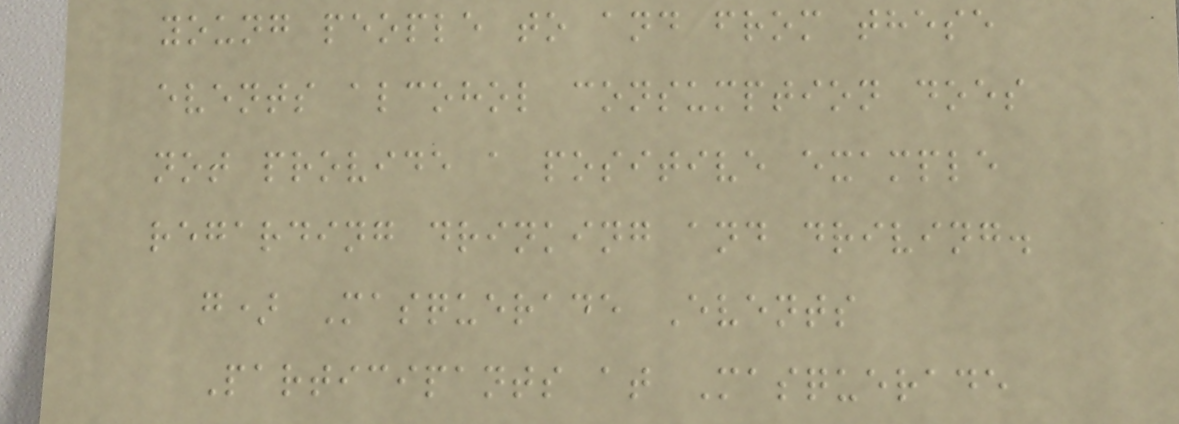young people to and from these
events alcohol consumption does
not provide a positive example
regarding drinking and driving.
g) Masquerade Events
Participants at Masquerade
